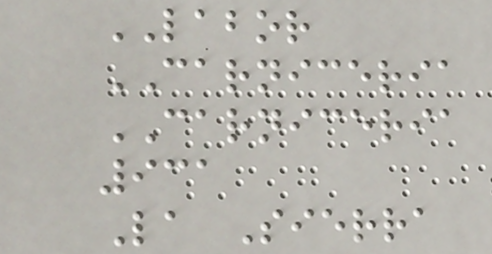LABOR
CARNICERIA
CARNICERIA
931
La Sierra
